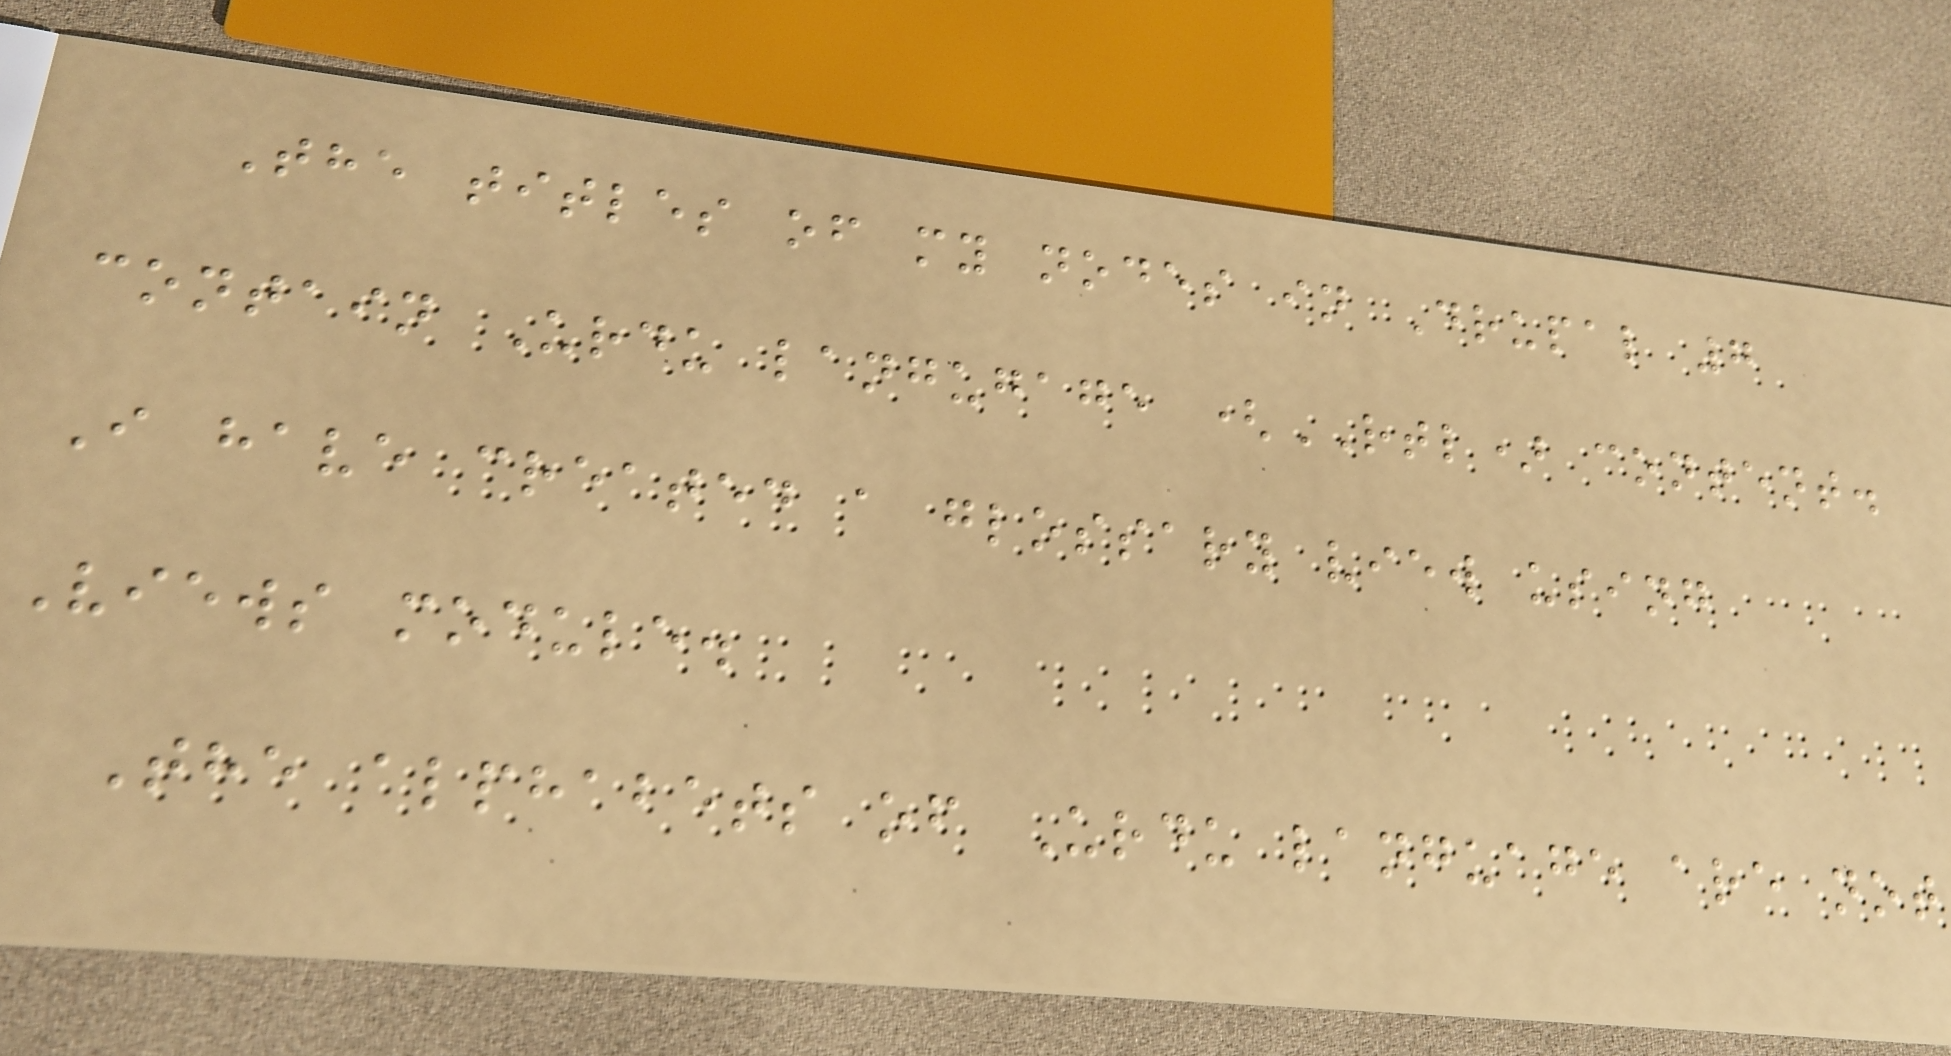The titles of my nodes in Drupal 7
contain Urdu langugage (RTL) content.
I have created a glossary view using
Views module.
The alphabets of Urdu language are not
